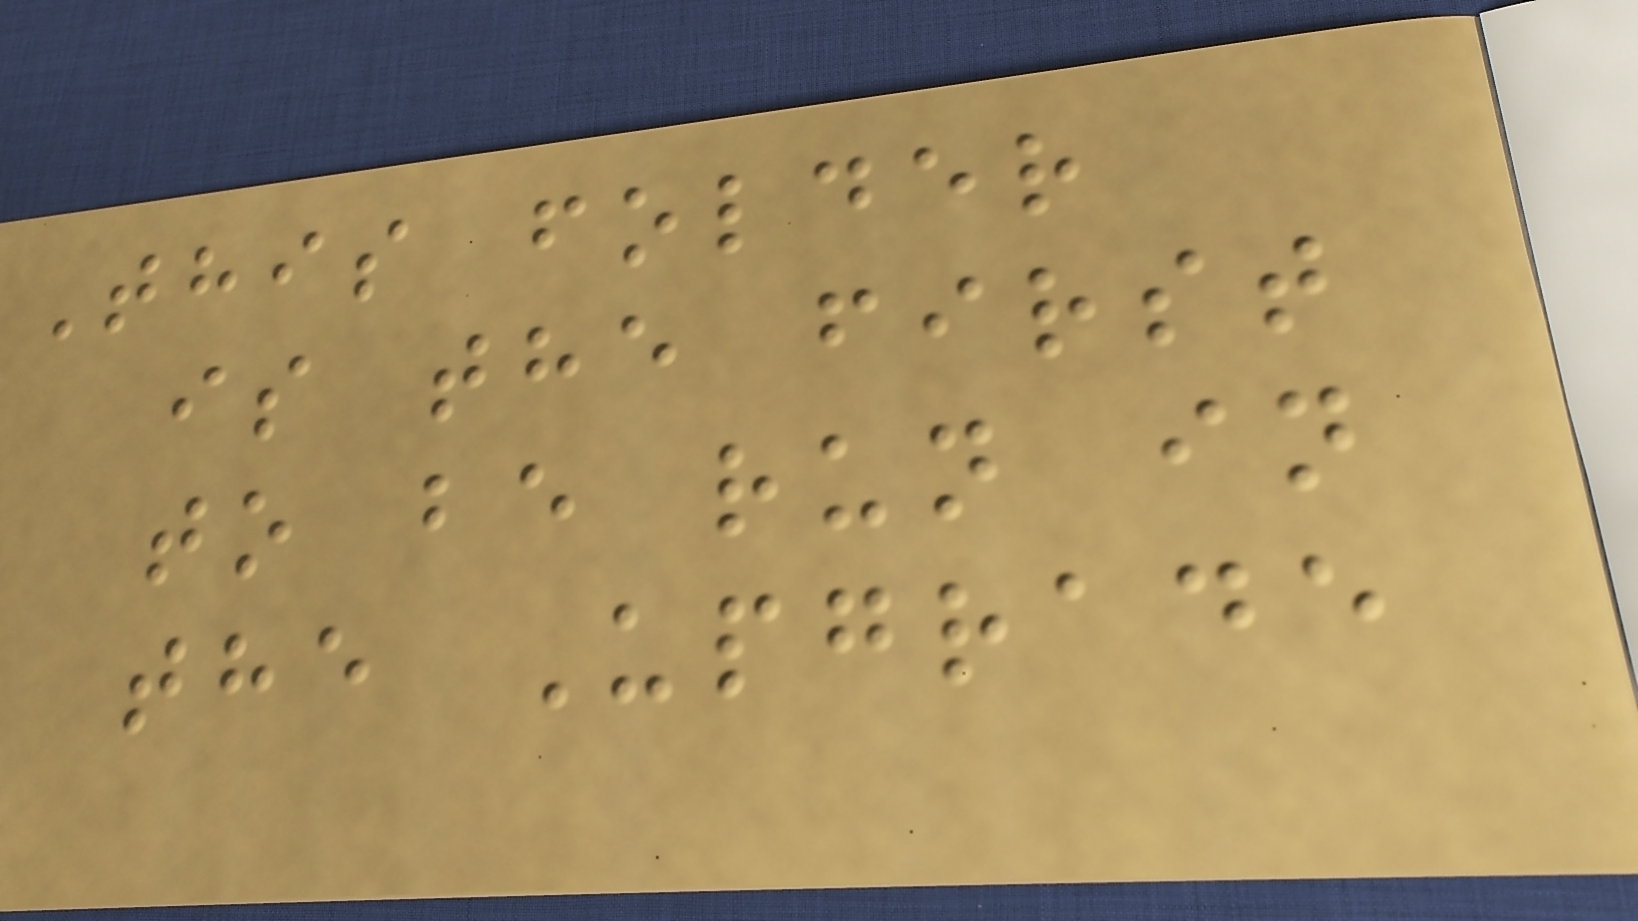This folder
is the first
to be run in
the Upgrade
